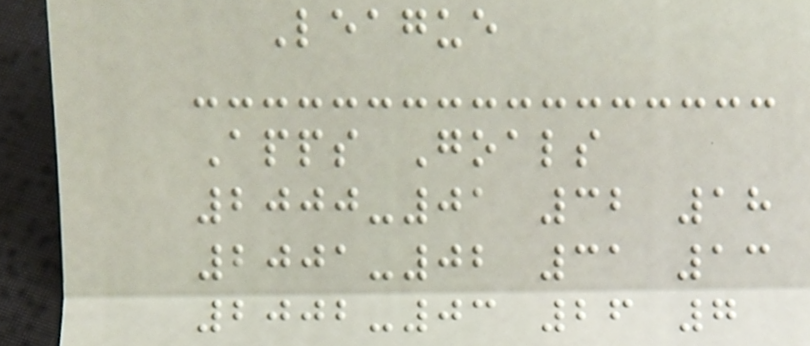League
Apps Goals
2000-01 32 18
2001-02 31 13
2002-03 26 7
